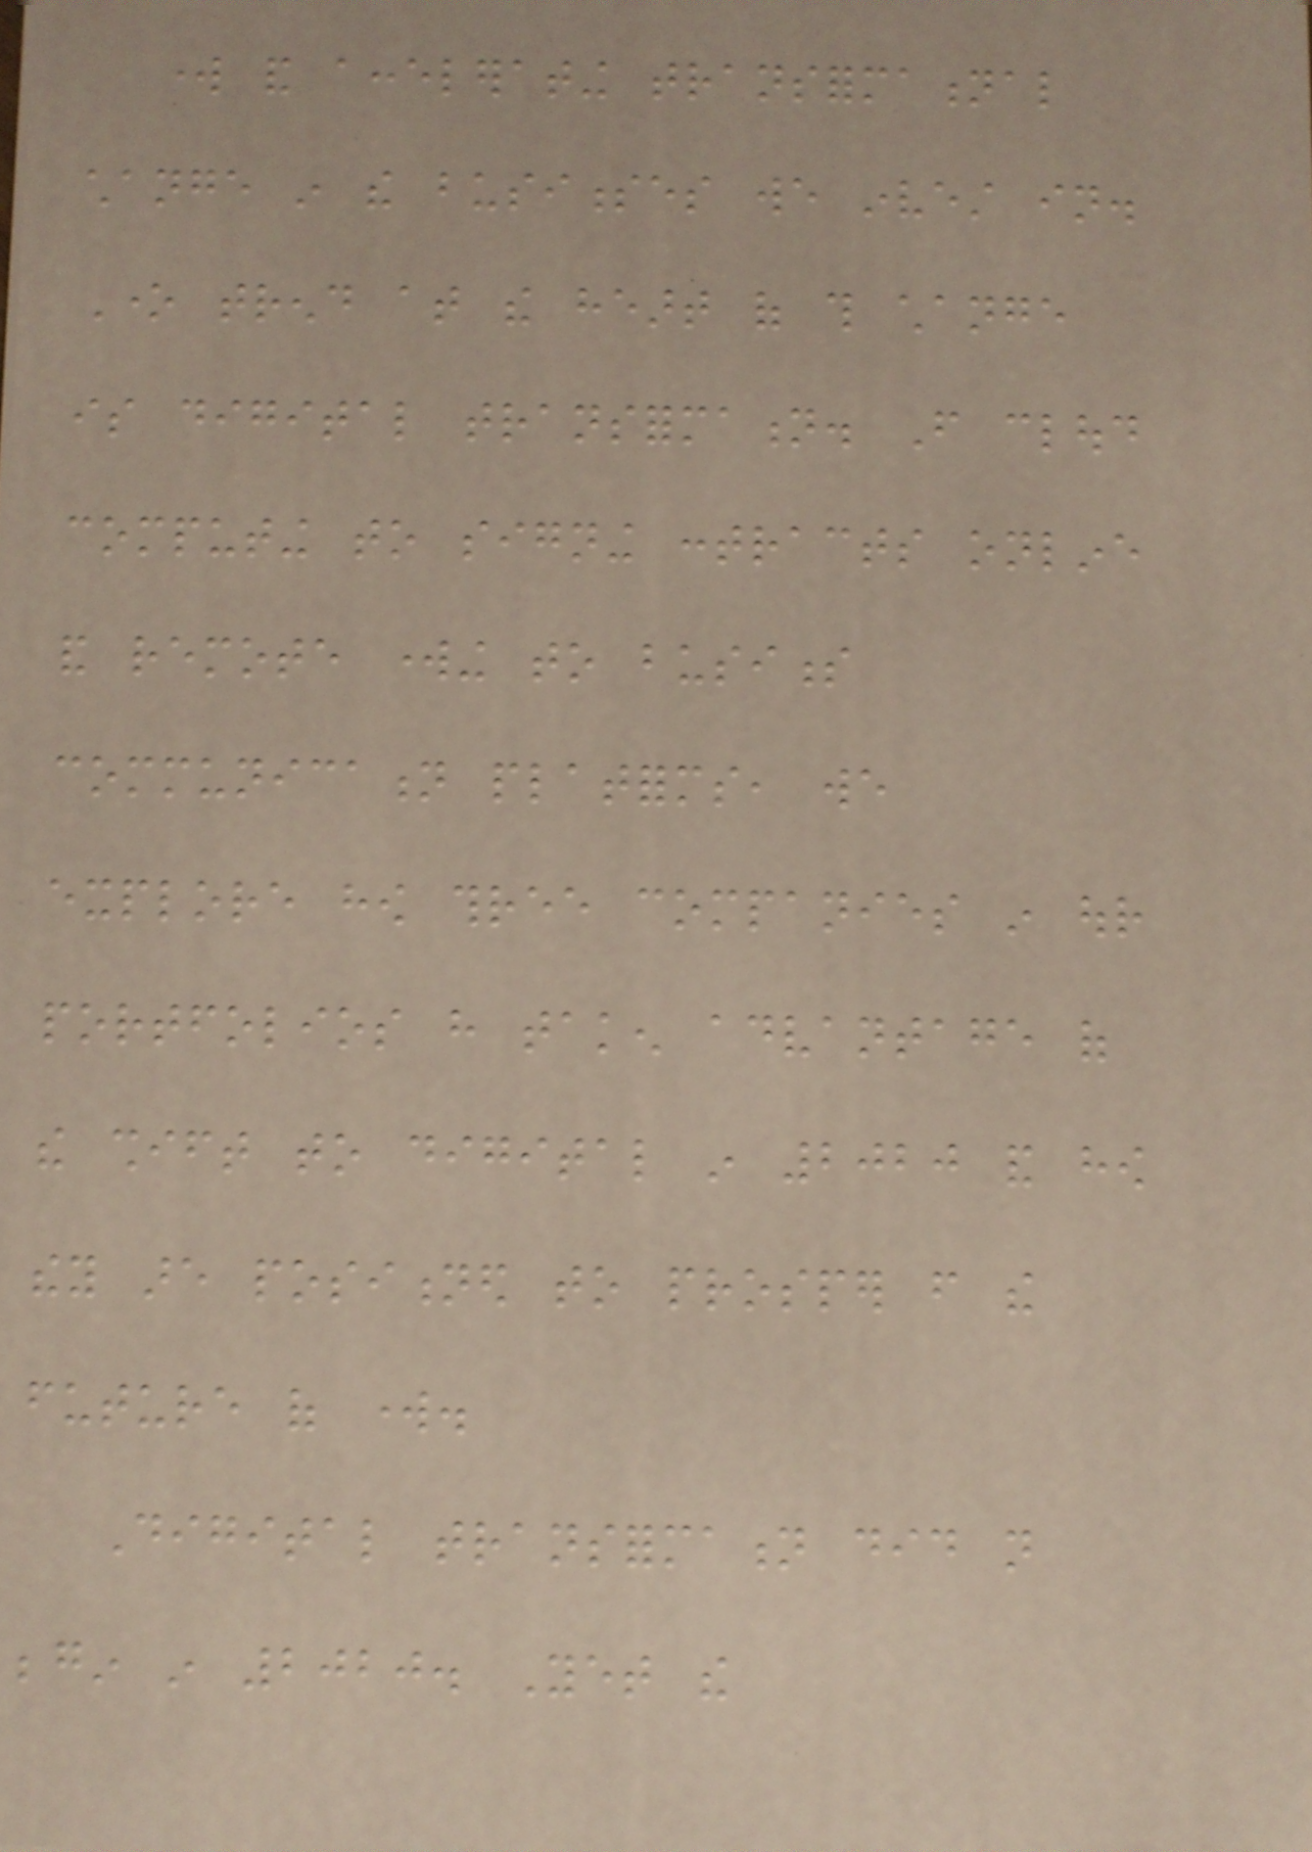work and accelerating transformational
change in the businesses we invest in.
One trend at the heart of this change
is digital transformation. From cloud
computing to signing contracts online
and remote working to business
communication platforms, we
explore how three companies in our
portfolios have taken advantage of
the shift to digital in 2020 and how
they are positioned to prosper from the
future of work.
Digital transformation did not
begin in 2020. Yet the
